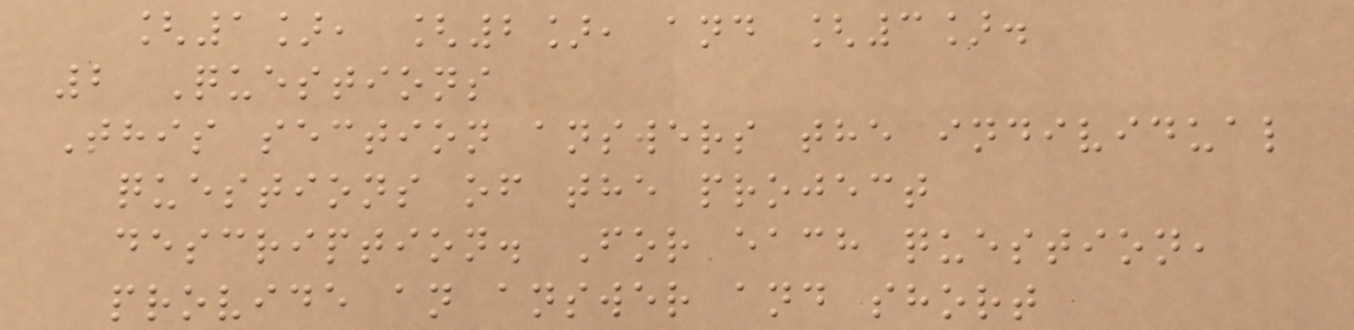[1], [2], and [3].
2 Questions
This section answers the individual
questions of the project
description. For each question,
provide an answer and short
